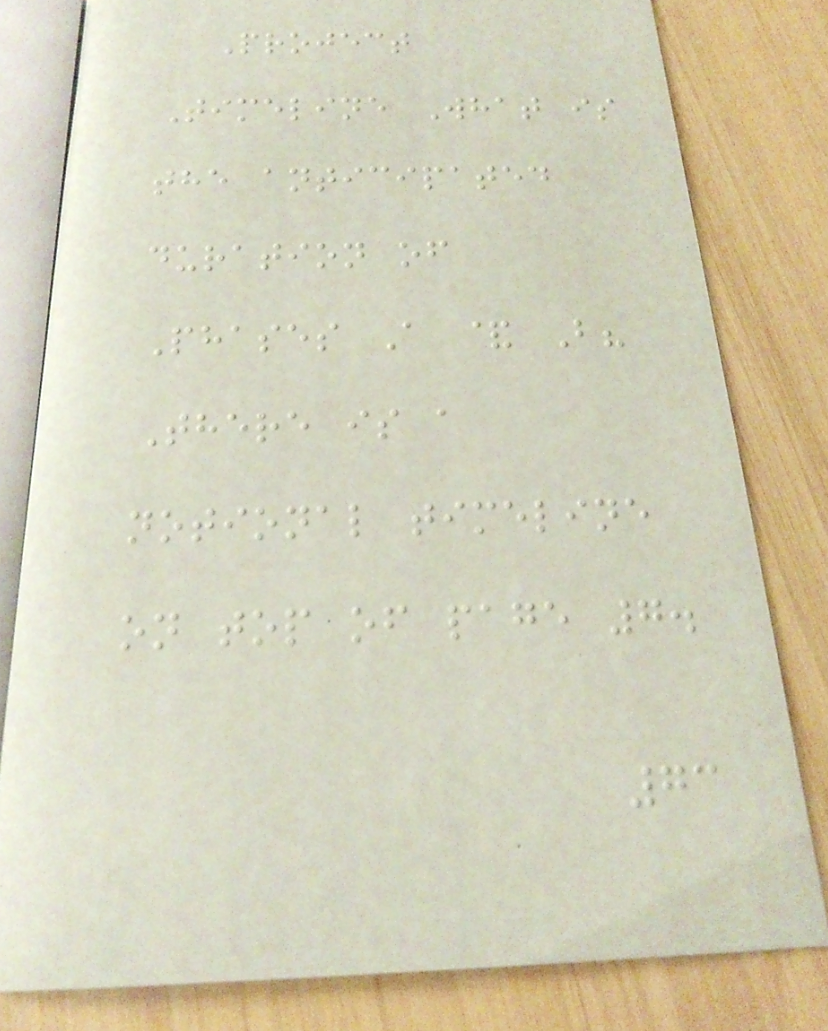Project
Timeline What is
the anticipated
duration of
Phases A & B?
There is a
notional timeline
on top of page 7.
73
